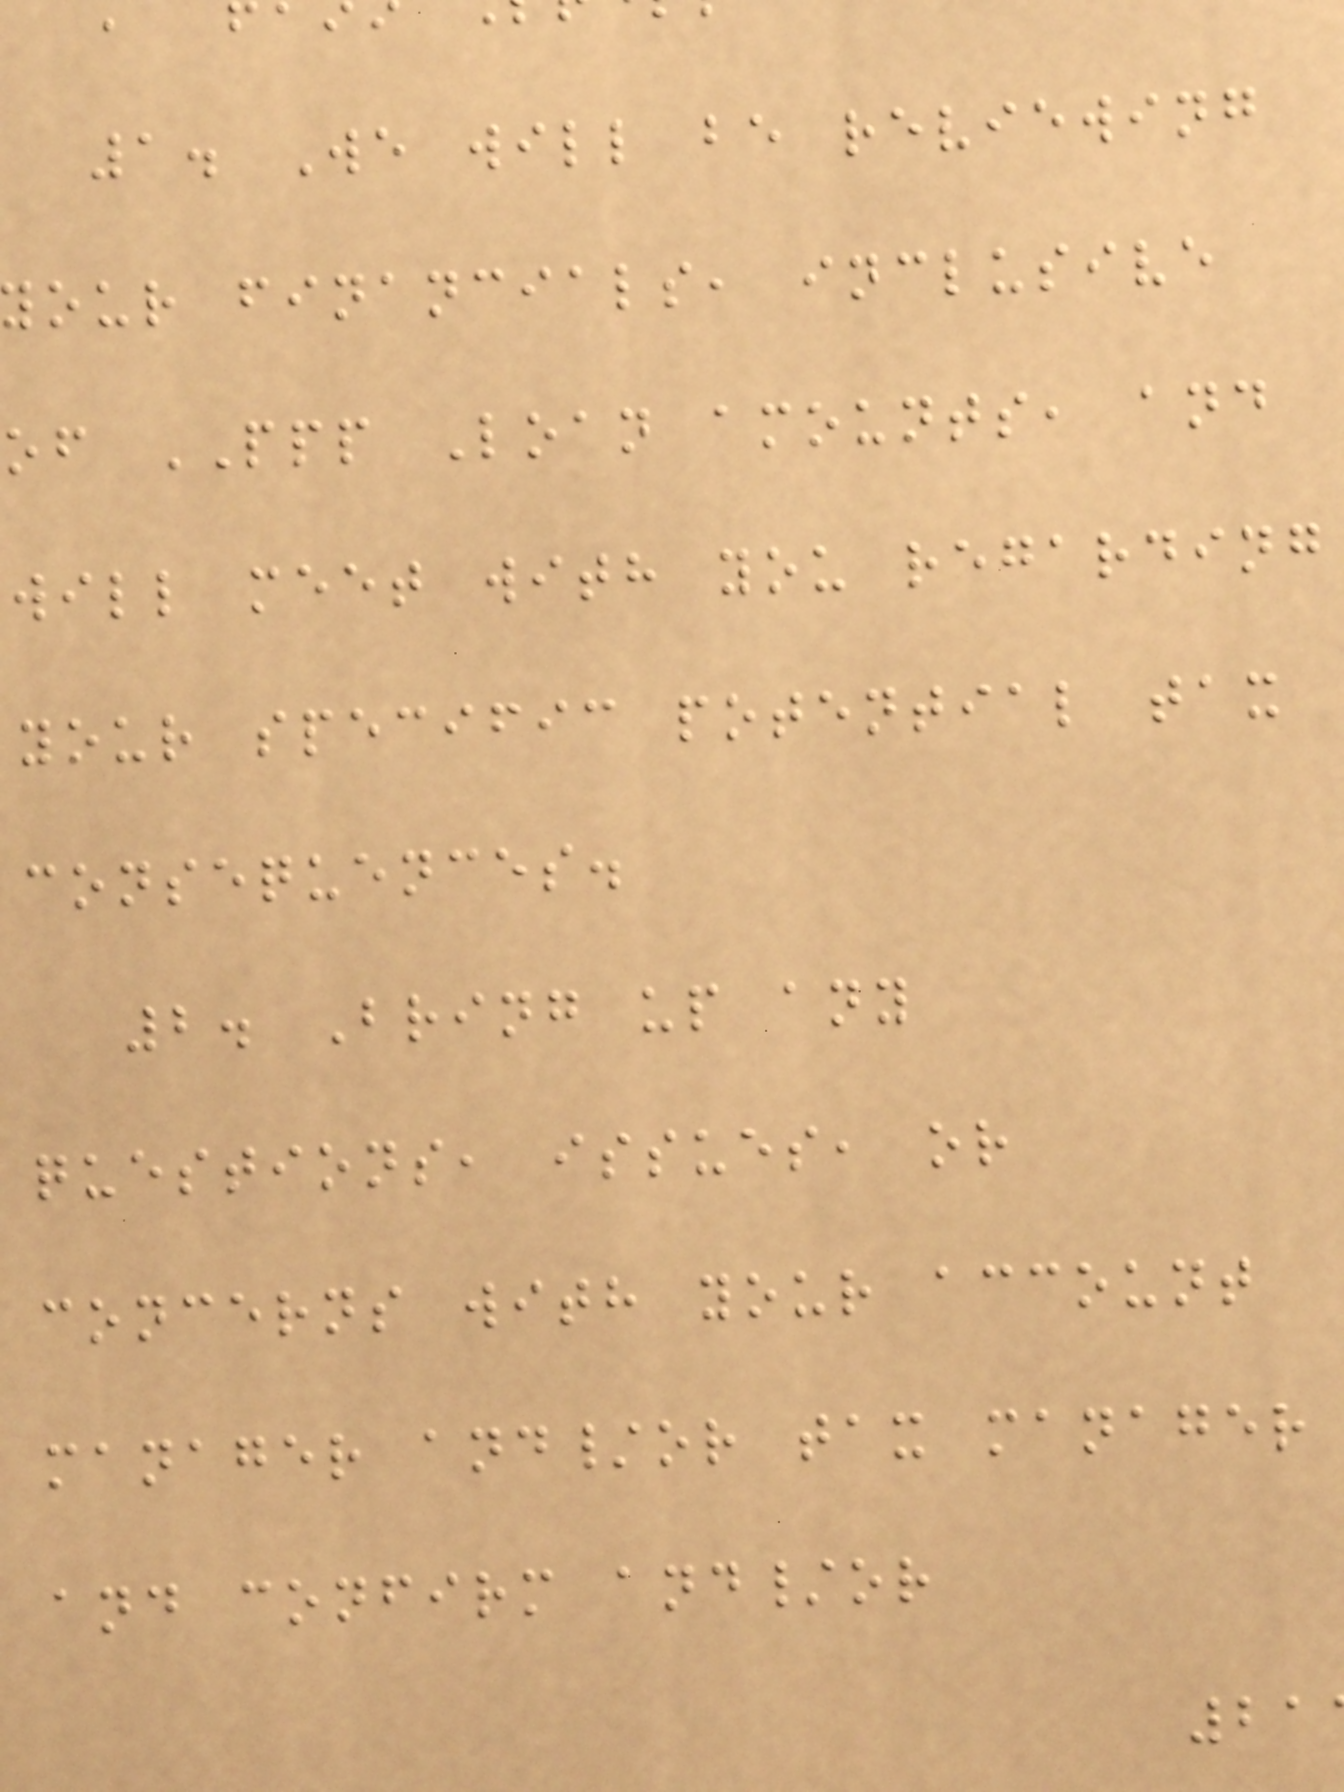1. We will be reviewing
our financials, inclusive
of PPP Loan amounts, and
will meet with you regarding
your specific potential tax
consequences.
2. Bring up any
questions, issues, or
concerns with your account
manager and/or tax manager
and confirm and/or
